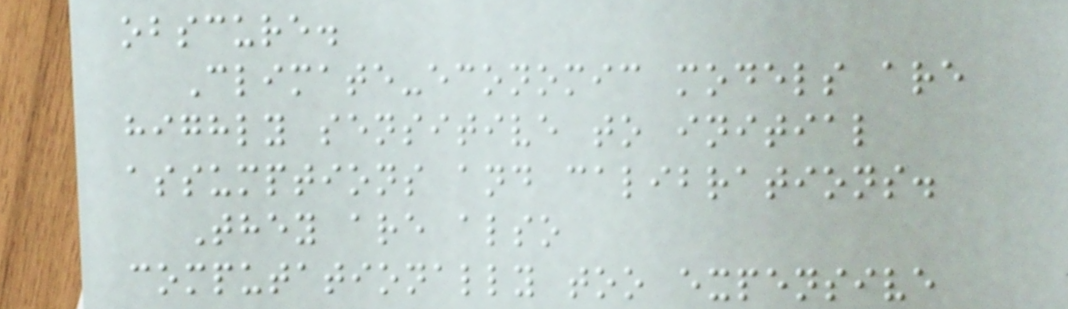obscure.
Climate-economic models are
highly sensitive to initial
assumptions and calibrations.
They are also
computationally too expensive
